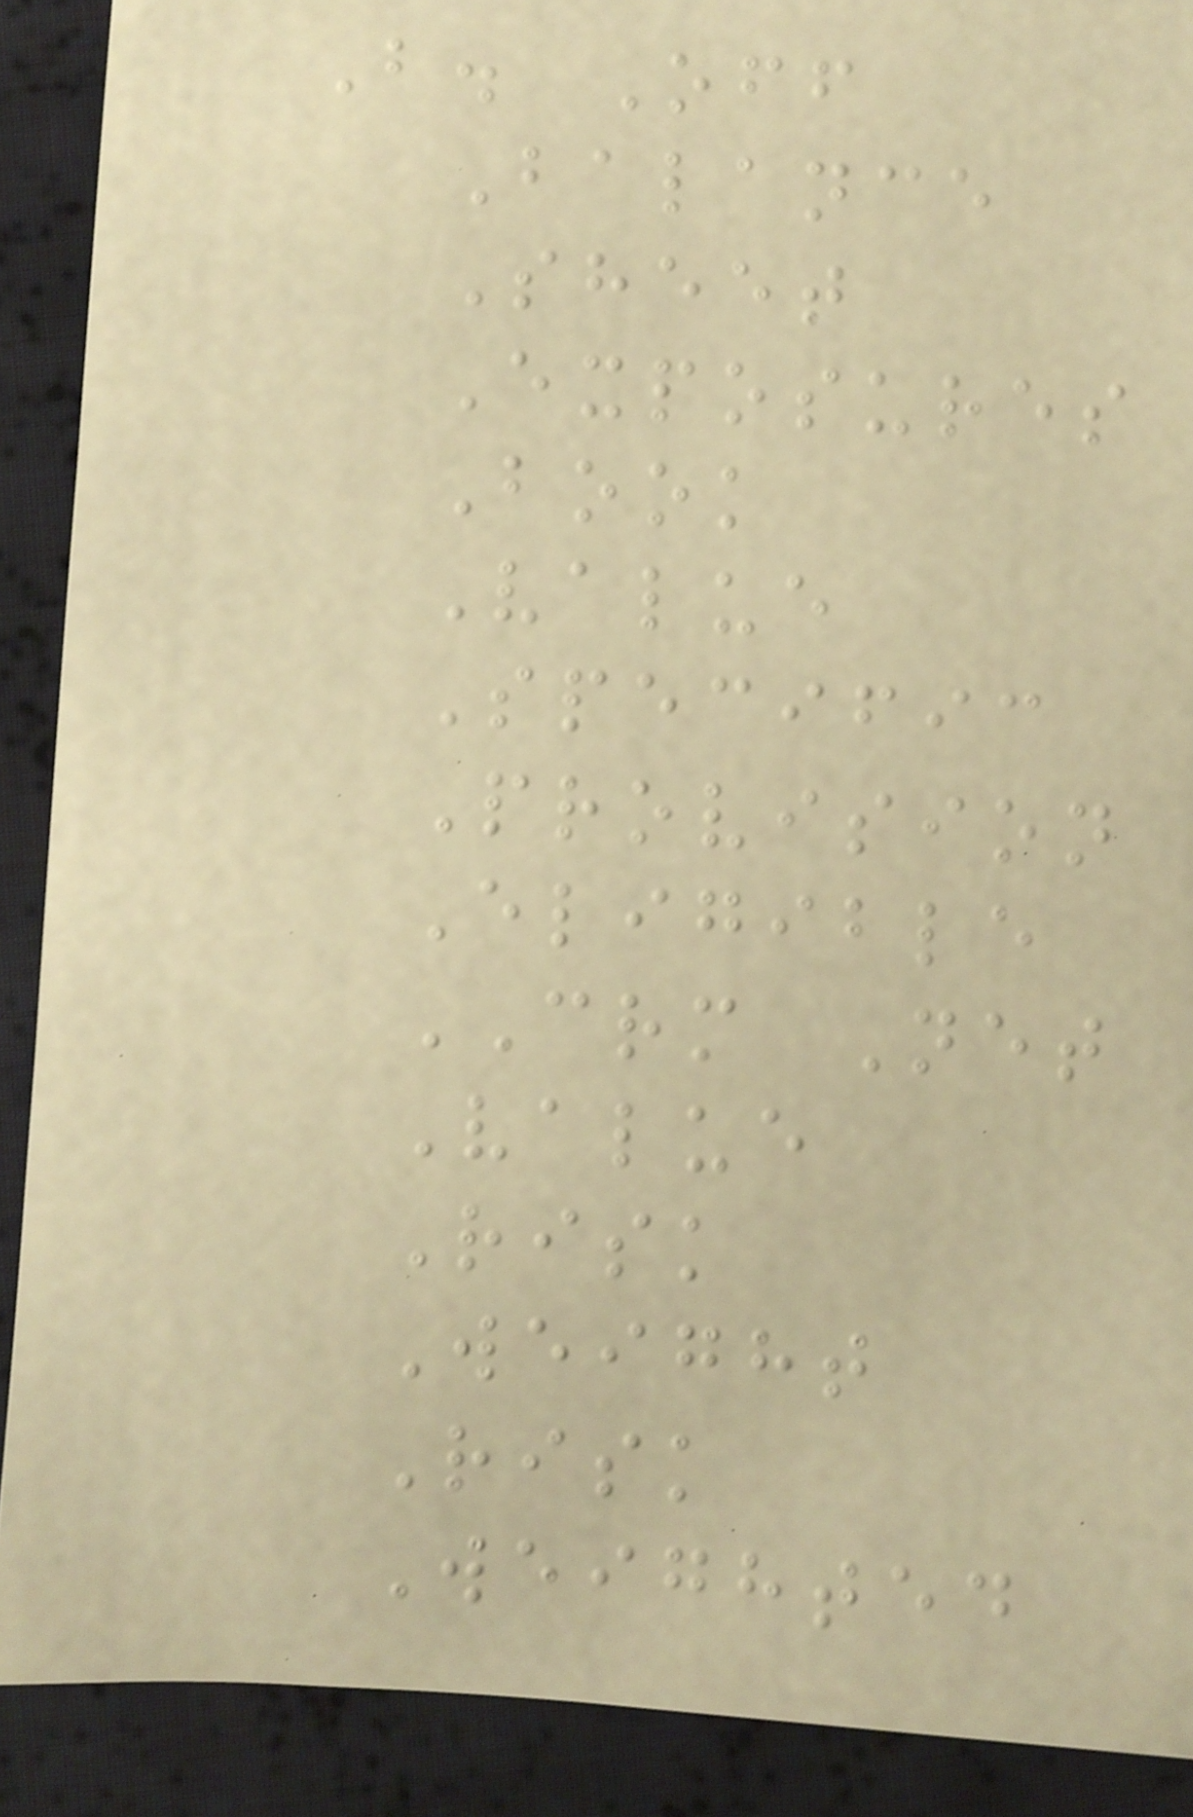B. Off
Balance
Sheet
Exposures
Book
Value
Specific
Provision
Eligible
CRM Net
Value
Risk
Weight
Risk
Weighted
